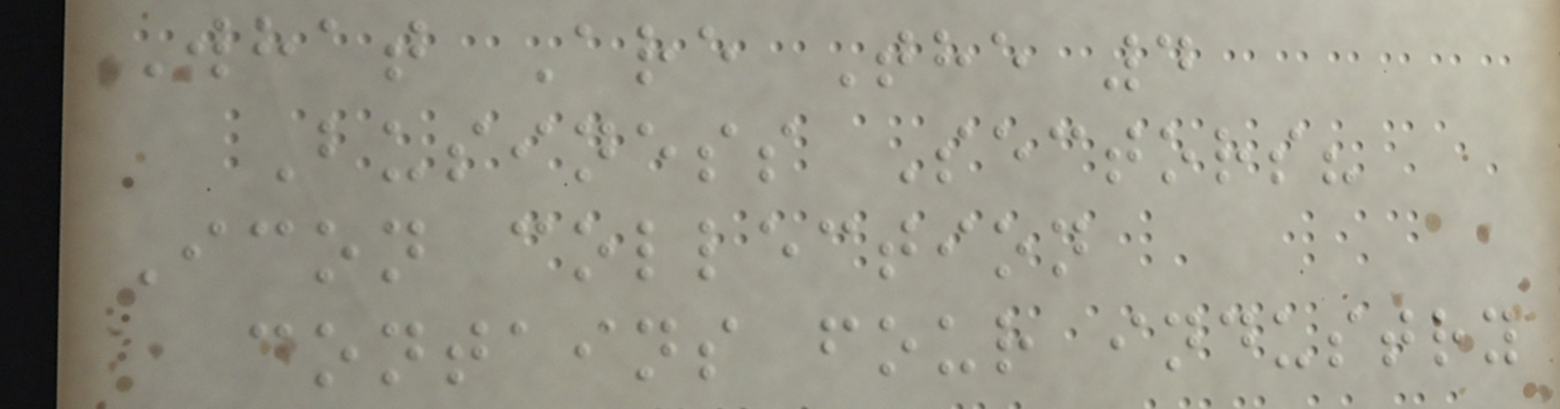What Are The 4
Business Sectors?
Icon collection
contains four industry
